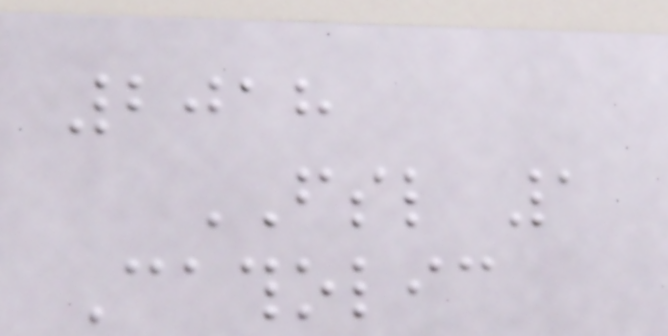2018
FSL 1
Catholic
